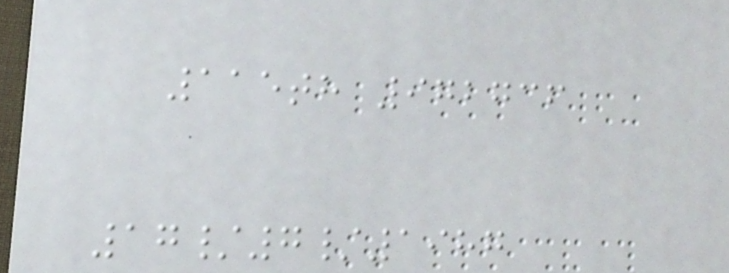115th 972736
17/7/1987
